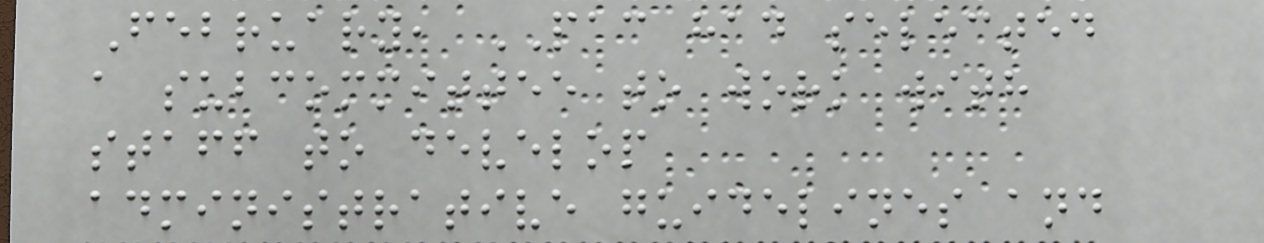February, PAC had selected
a subcommittee to work with
staff to develop
administrative guidelines and
